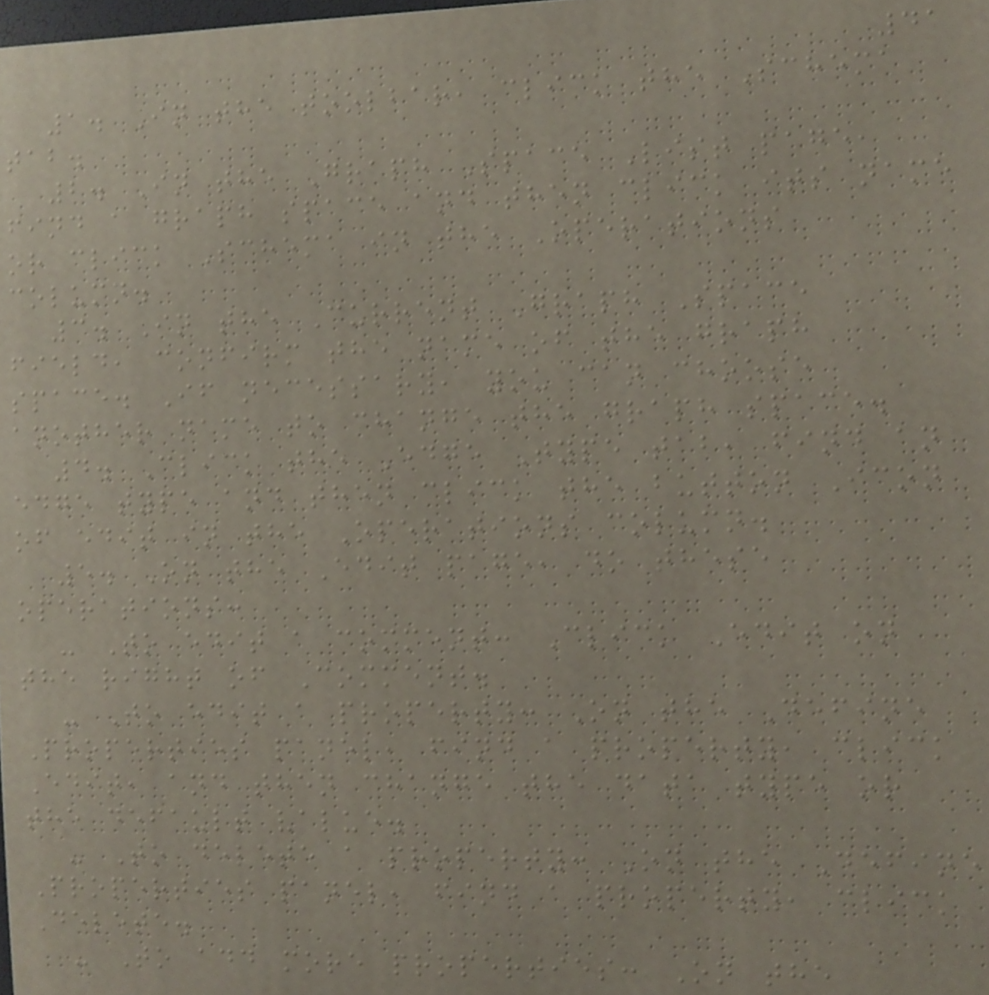41
1. In the toolbar, click the Schema
tab.
2. In the Graph Space List page,
find a graph space and then click its name
or click Schema in the Operations
column.
3. In the Current Graph Space
field, confirm the name of the graph
space. If necessary, you can choose
another name to change the graph space.
4. Click the Edge Type tab, find an
edge type and then click the button Icon
of edit in the Operations column.
5. On the Edit page, do these
operations:
- To edit a comment: Click Edit on
the right of Comment.
- To edit a property: On the Define
Properties panel, find a property, click
Edit, and then change the data type or
the default value.
- To delete a property: On the Define
Properties panel, find a property, click
Delete.
- To add more properties: On the
